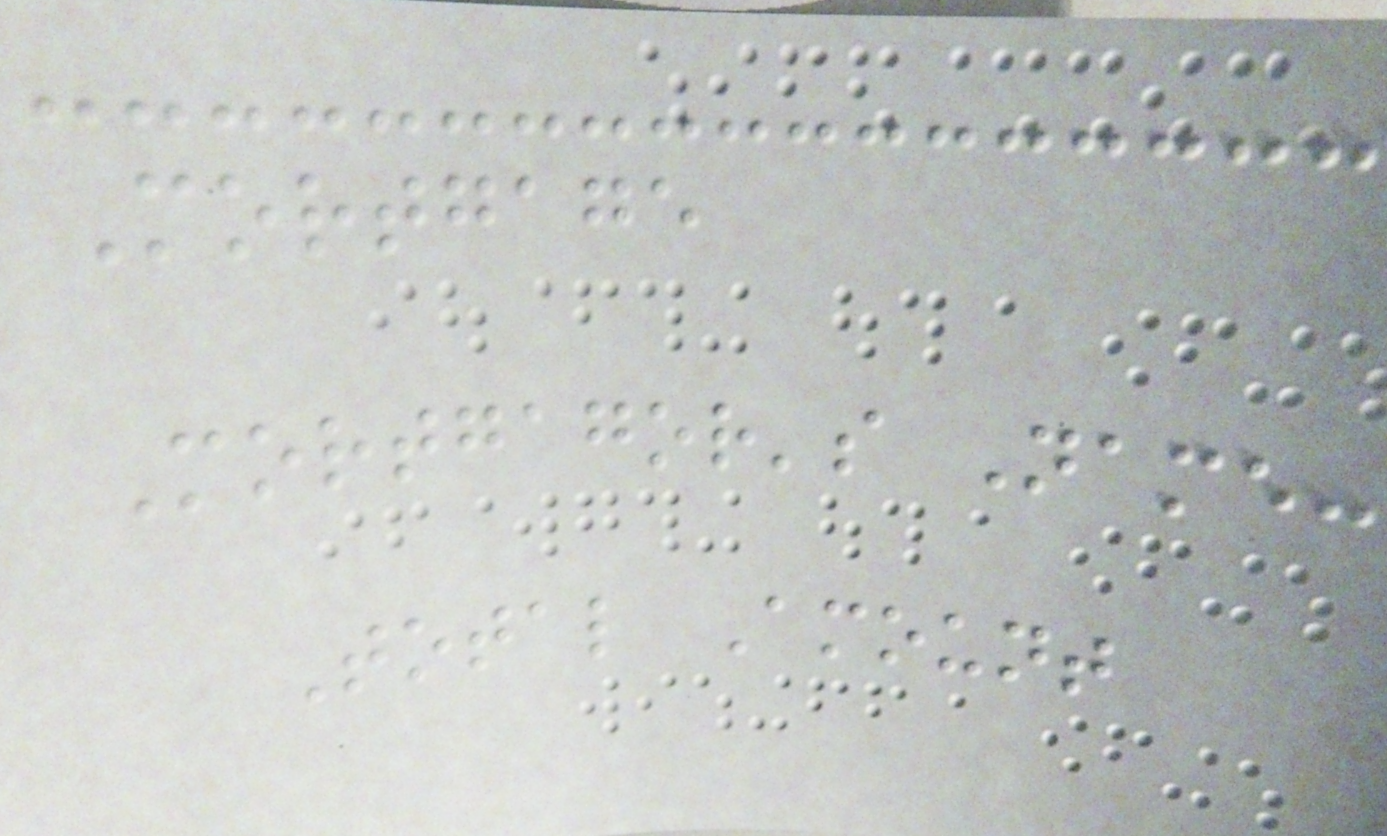Mortgage
Mortgagor's Name:
Total Amount
